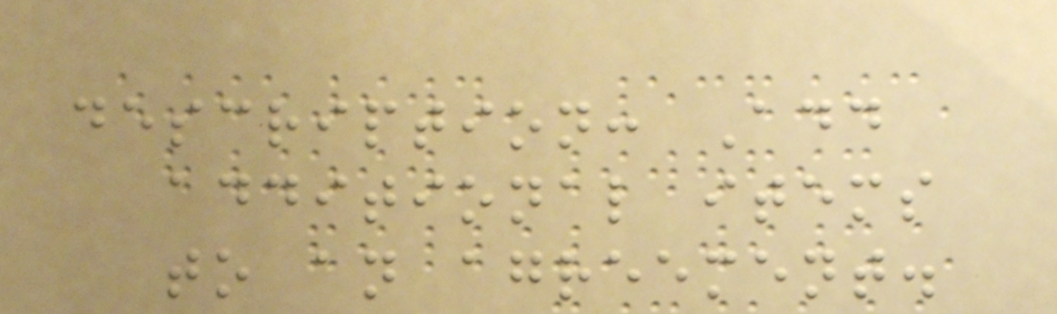description: Add
additional items
to an agreement.
